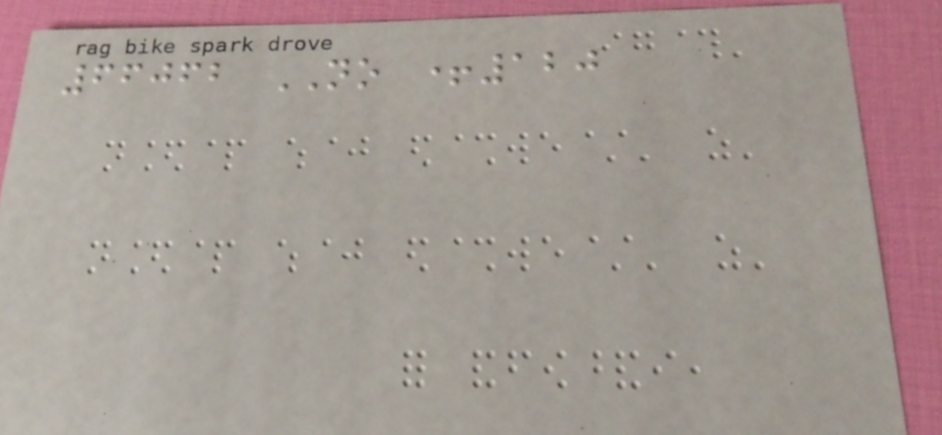66062 NO +120
